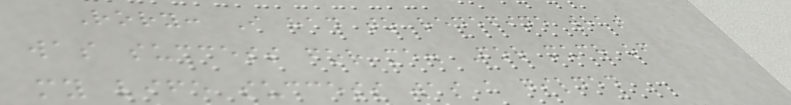Rory: I had to redefine what
was success for me. For much of
my life success was a gilded
